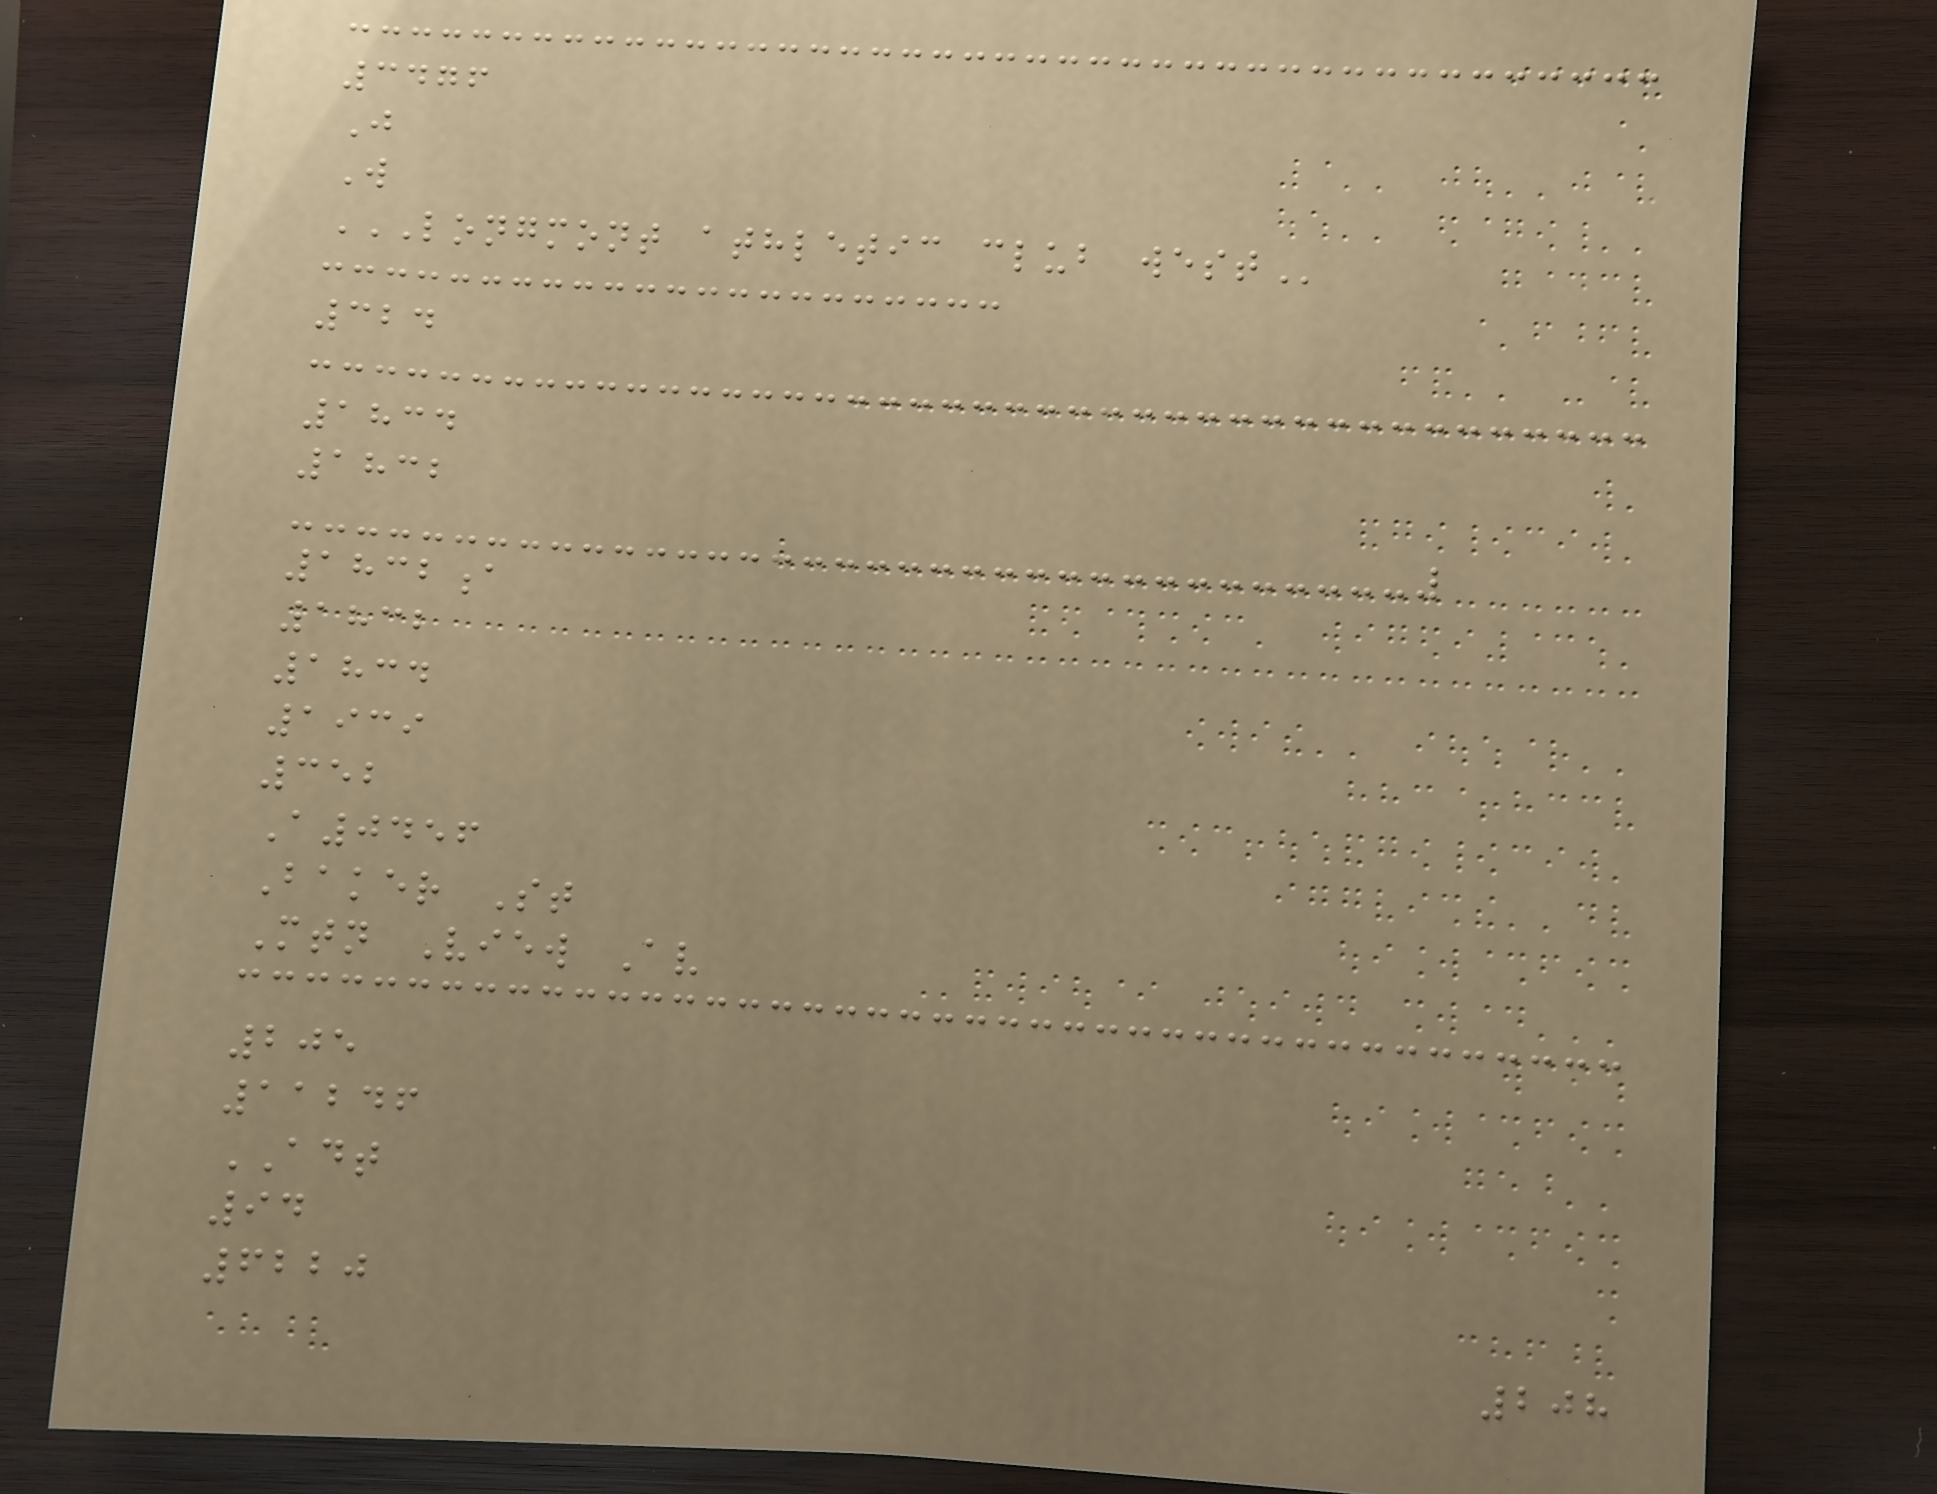3476
J
W
LONGMONT ATHLETIC CLUB WEST
324
1834
1832
1832a
1832
1834
1939
352
A0456
Baker St
Mtn View Av
205
11246
ADT
94
6220
208
